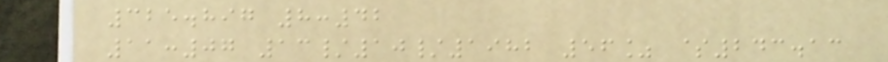325.897 8:42
11:07 13/10/1982 56% $243.13
